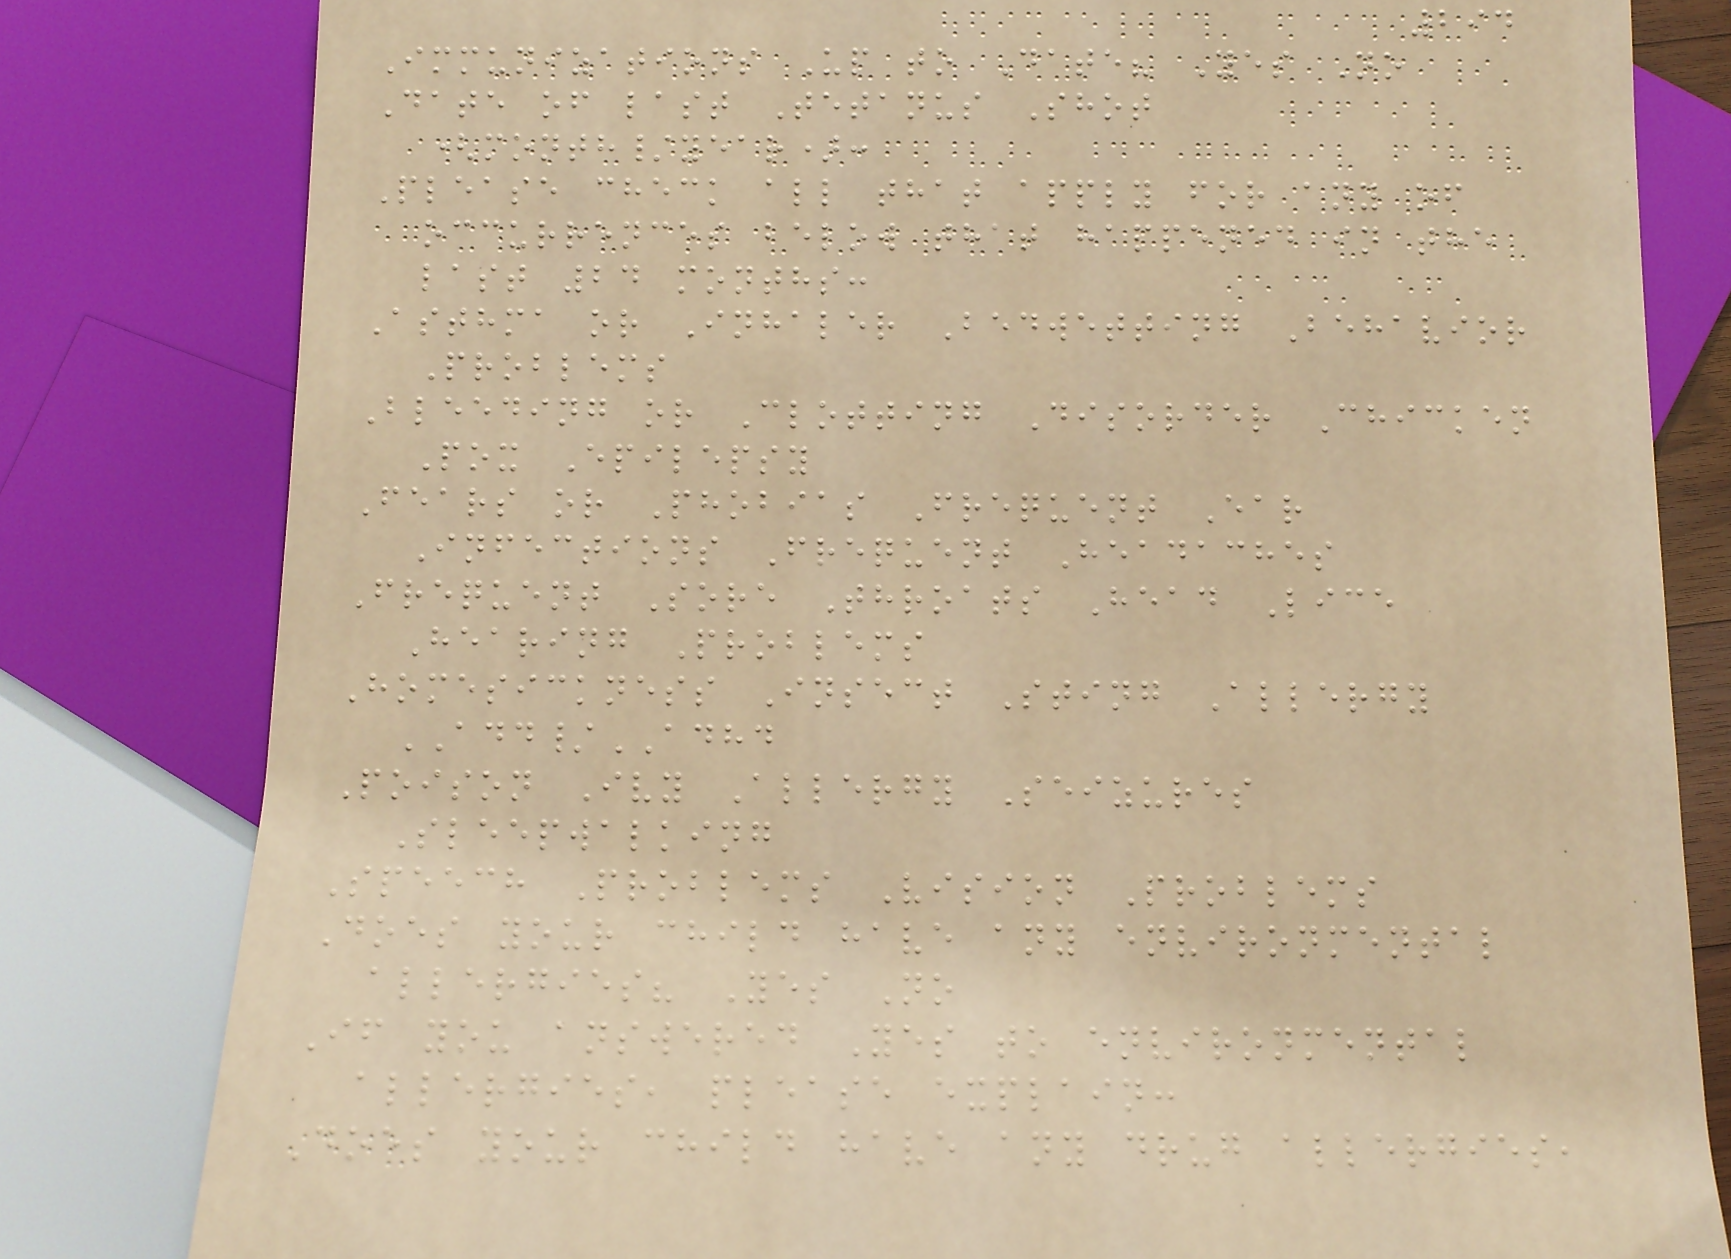294
Immunizations Up to Date? Yes No
Date of last Tetanus Shot
(month/year):
Please check all that apply for any of
occurrences below that happened in the
last 24 months:
Asthma or Inhaler Bedwetting Behavior
Problems
Bleeding or Clotting Disorder Chicken
Pox Epilepsy
Fears or Phobias Frequent Ear
Infections Frequent Headaches
Frequent Sore Throats Head Lice
Hearing Problems
Homesickness Insect Sting Allergy
ADD/ADHD
Poison Ivy Allergy Seizures
Sleepwalking
Speech Problems Vision Problems
Does your child have any environmental
allergies? Yes No
If you answered Yes to environmental
allergies, please explain:
Does your child have any drug allergies,
